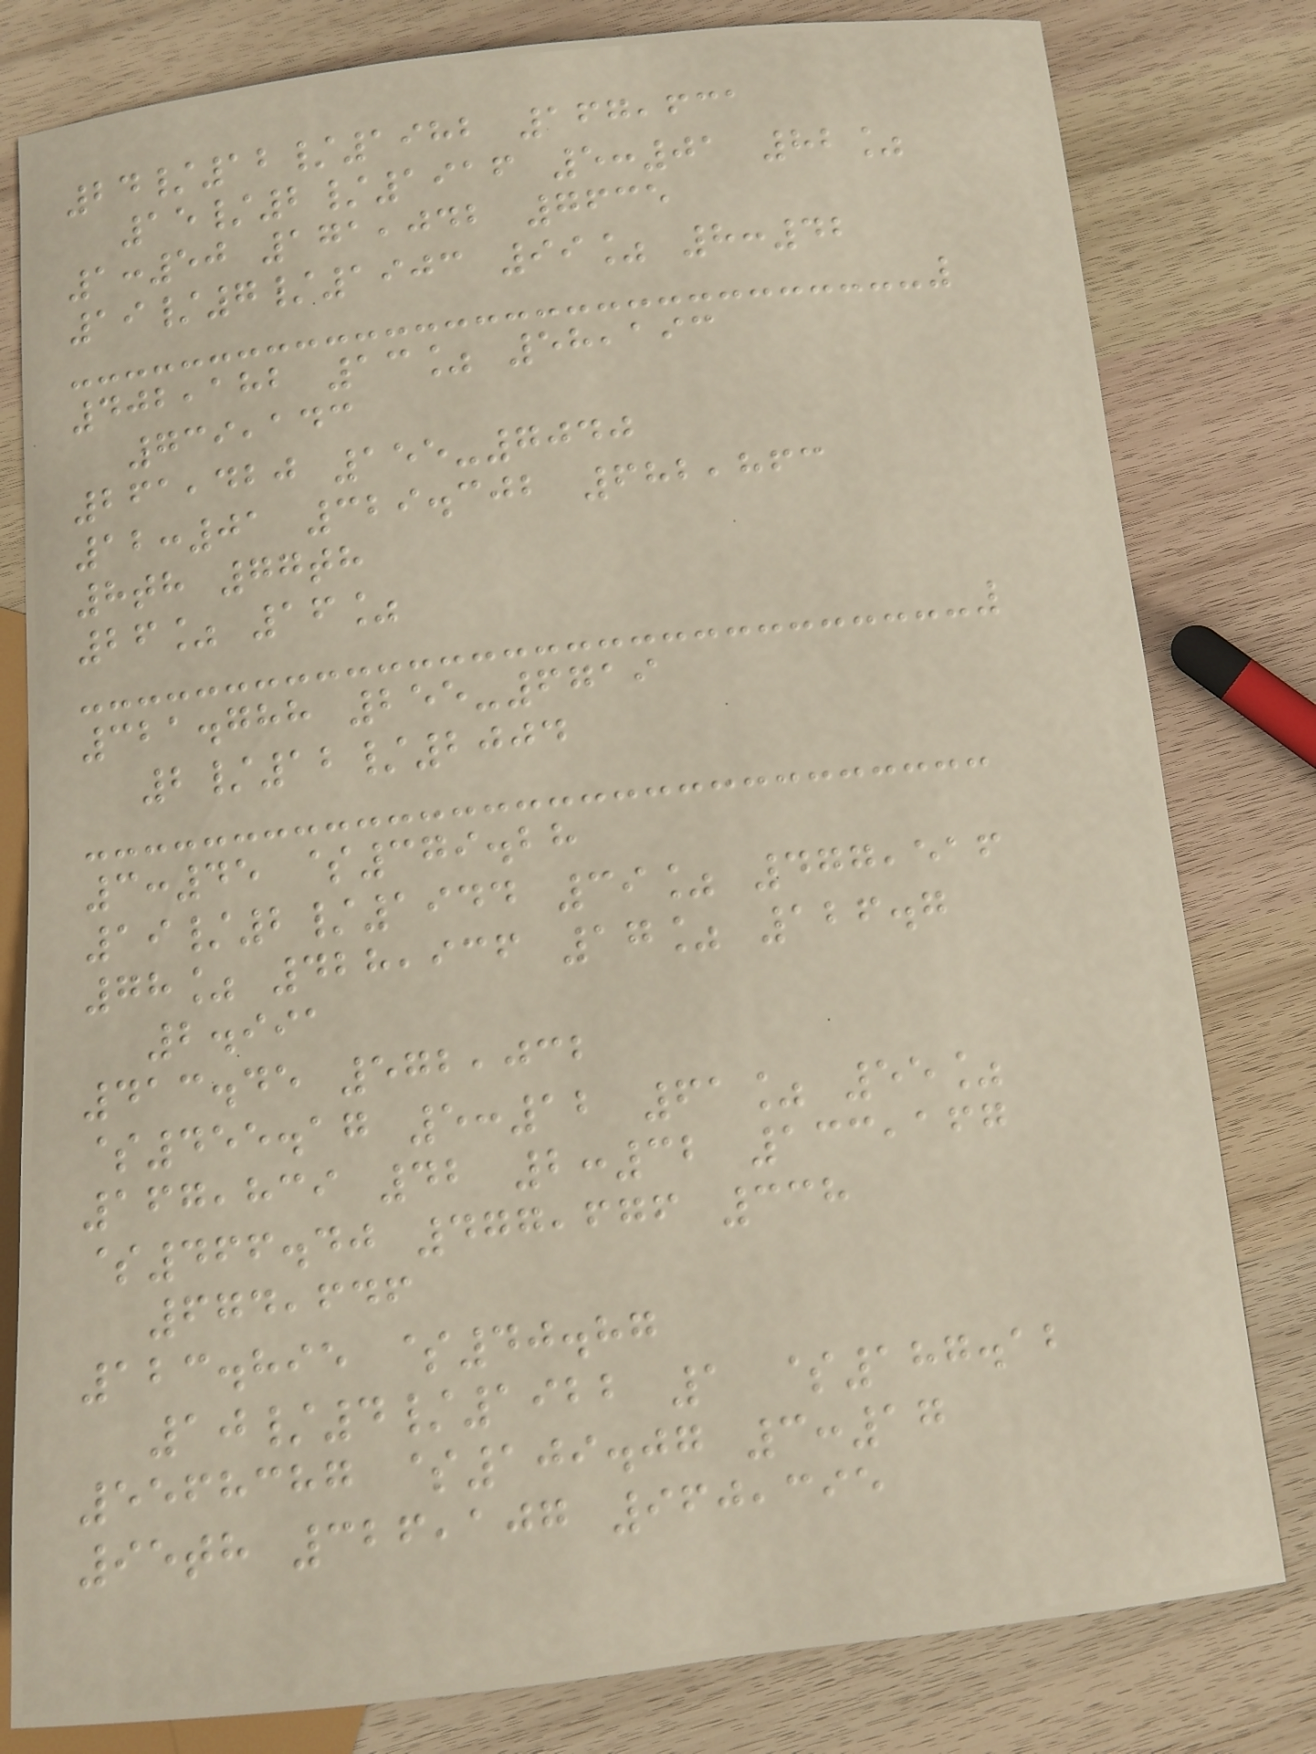24/12/1982 167,631
15/2/1916 5:01 82%
1:50 171,042 7635
19/7/1903 99% 8:42
402,182 13% 58,193
739,143
261,420 155-7040
12:01 329.302 682,863
8th 77th
26% 16%
321.788 255-6719
2/12/2004
3:45 $379.28
19/2/1944 39% 477,516
78% 428,936 17% 126.7
2.991
413.45 572,032
$455.17 5:12 61% 55%
167,839 42 2:32 133,167
$466.40 477,676 338
674,646
123.895 $40.87
10/4/1922 1 $187.12
5568387 $109.07 3:17
95th 326,107 960,395
